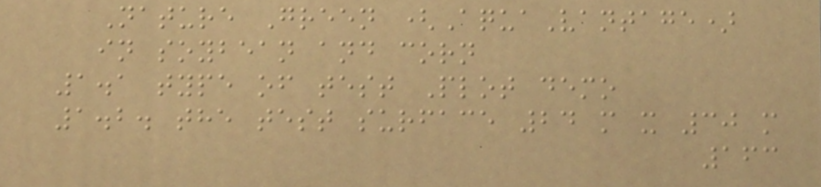Nature Green (AquaVantage)
in soybean and corn
1.1 type of test Plot demo
1.2. the test surface 24 m x 30 m
163
